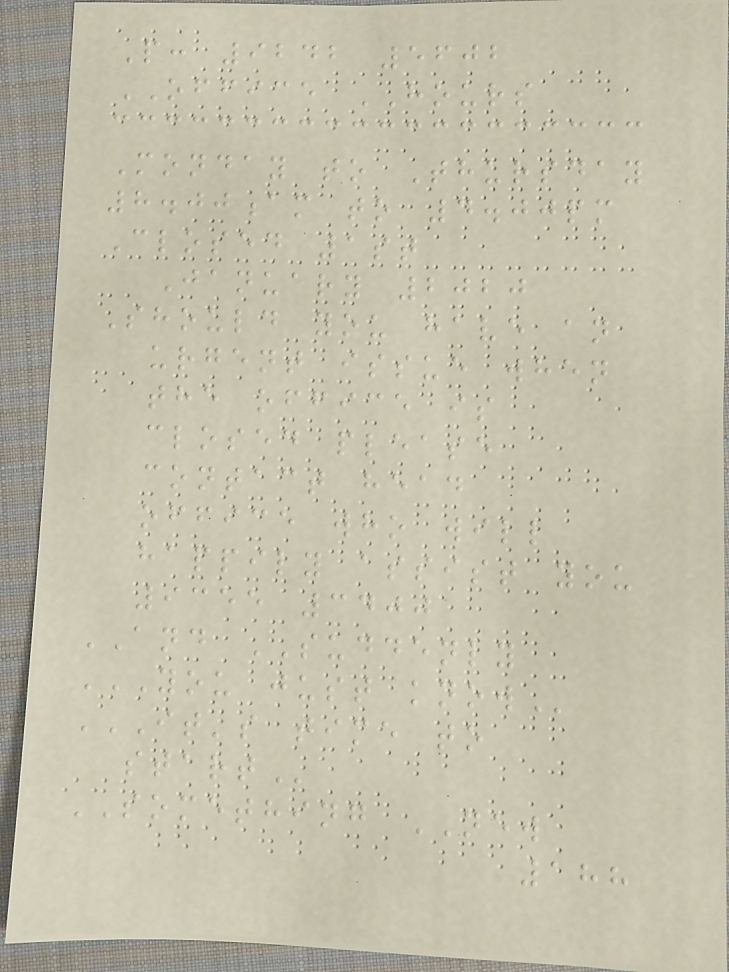P: 9242 5602
OFFICE HOURS
Monday to Thursday
8.00am to 4.00pm
Closed 1st
January 2020
Should you have an
urgent issue when
the office is
closed please
contact head
office who will
happily assist you
9355 3400
AND SUDDENLY
YOU JUST KNOW
IT'S TIME TO
START
SOMETHING NEW
188
